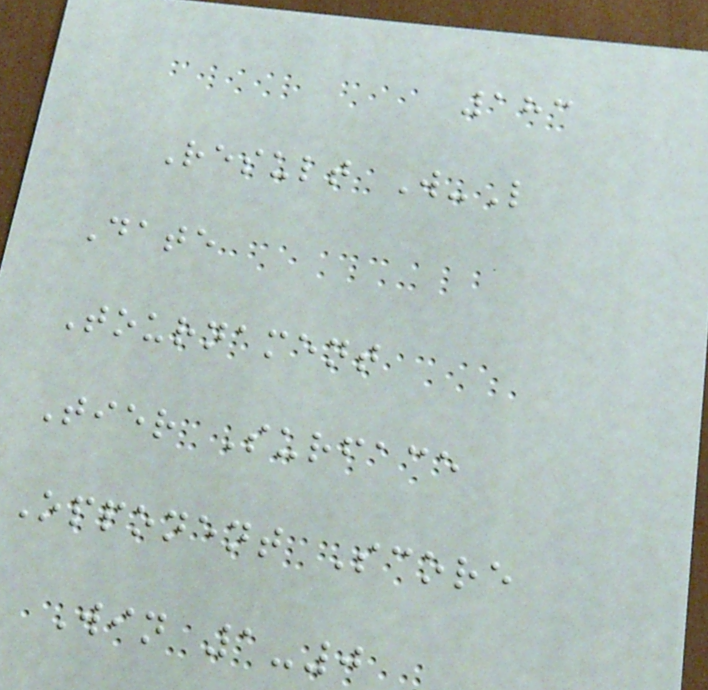183
Result W-L
Date
Tournament
Tier Surface
Opponent Score
Win 1-0
